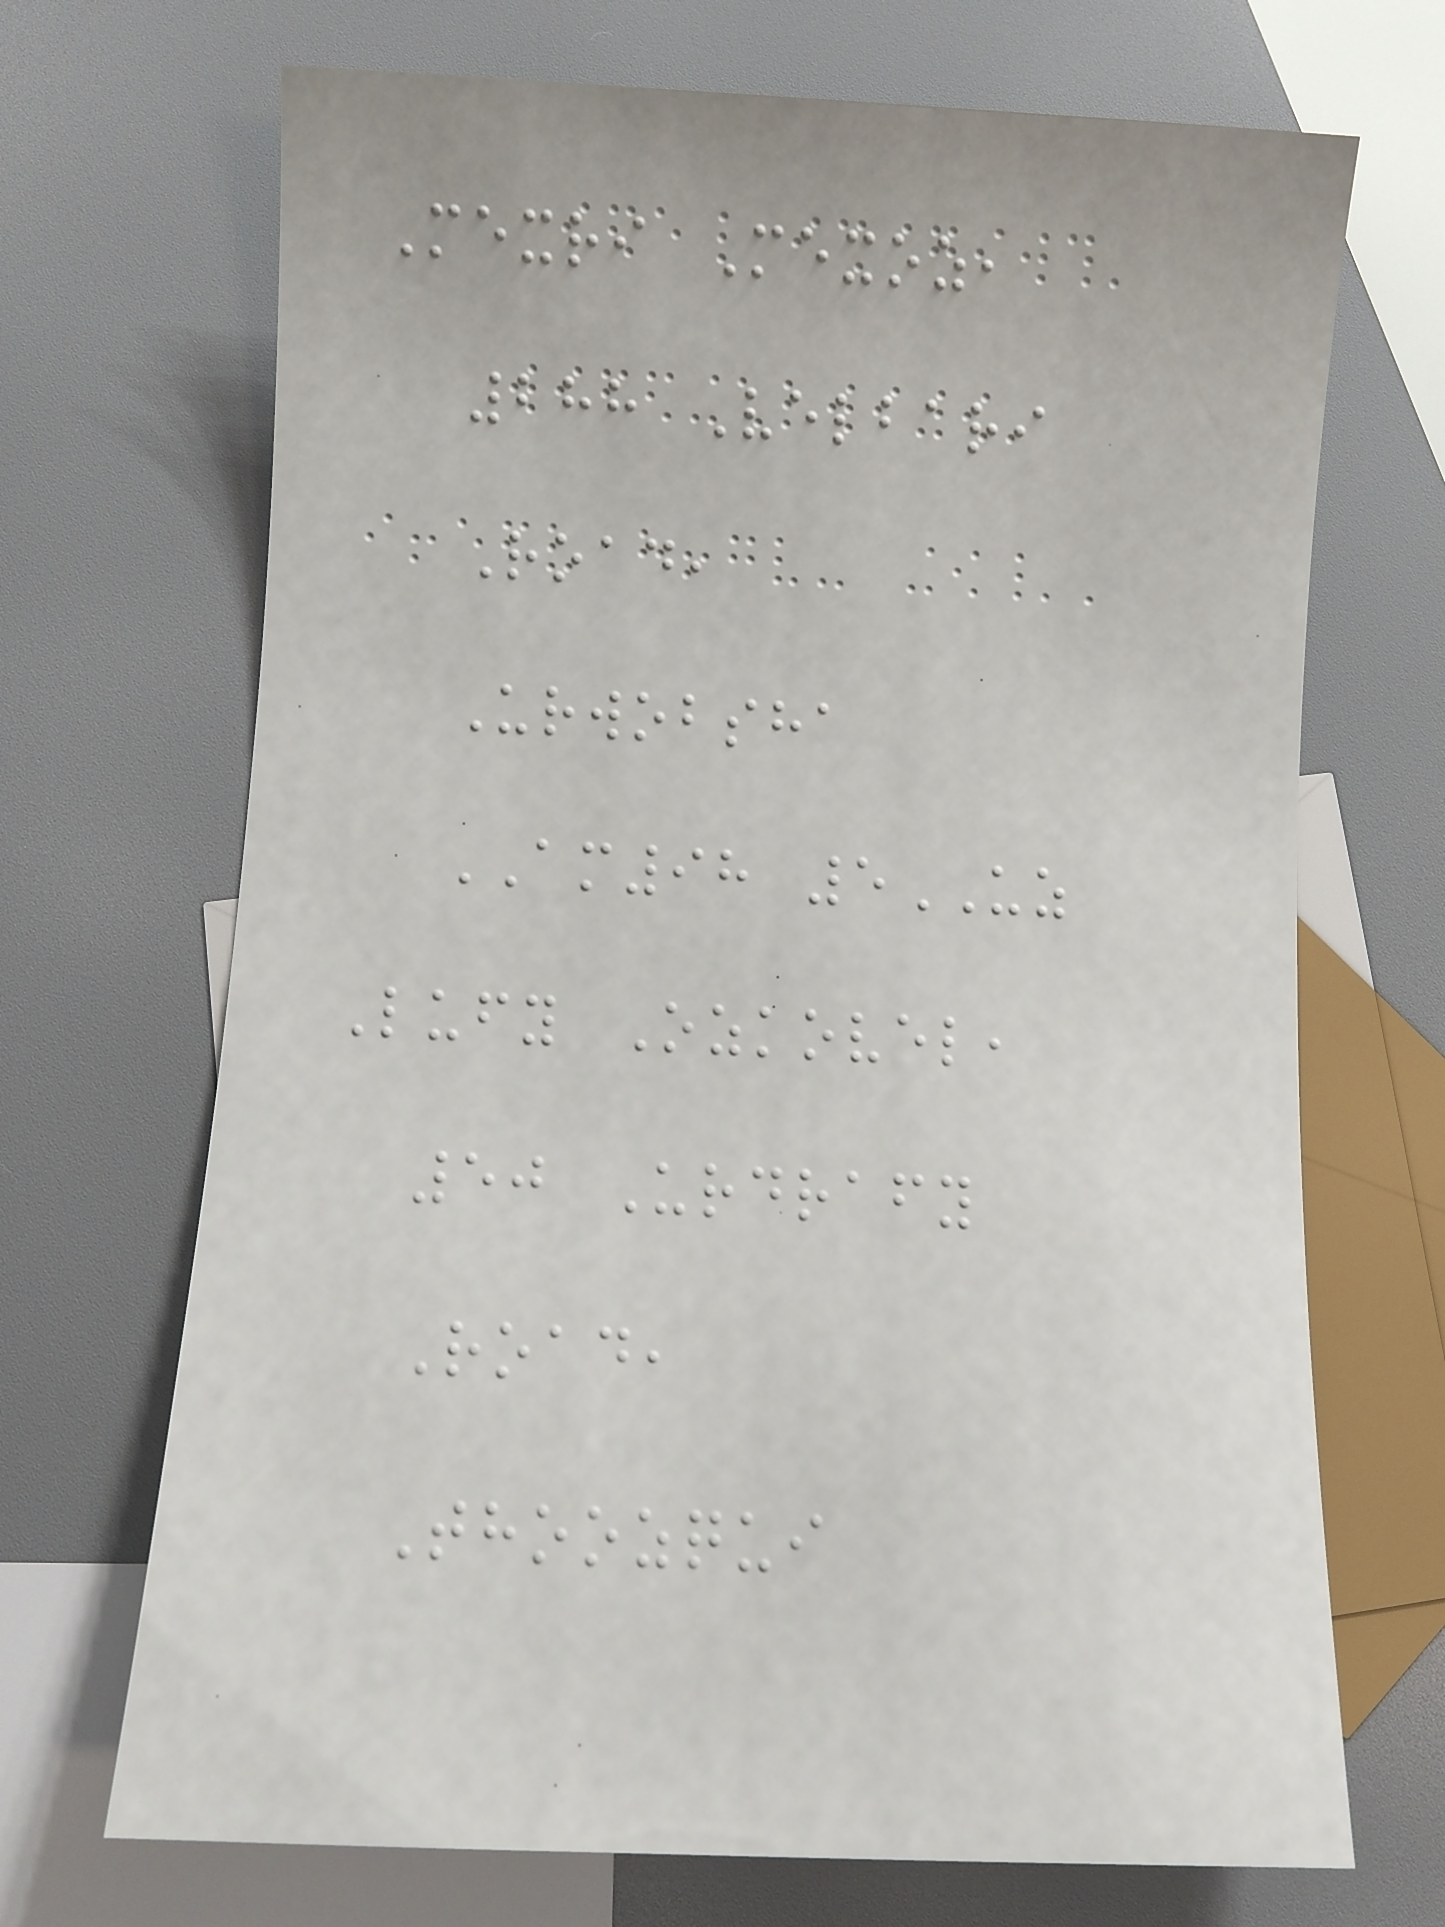Mexri Mexoz,
288 Velbari
Road,
Urwobsha
AM98 5UZ
Lufy Ozkovel,
50 Urdrafy
Road,
Thoozqui
